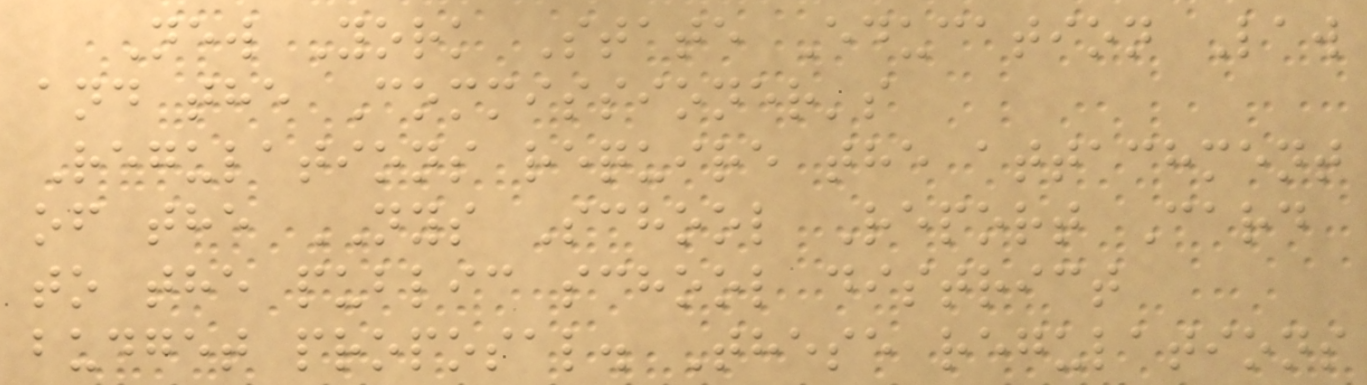New York State Education Law
and the Commissioner's
Regulations require the attachment
of the NYS School Report Card
to the public school district
budget proposal. These regulations
